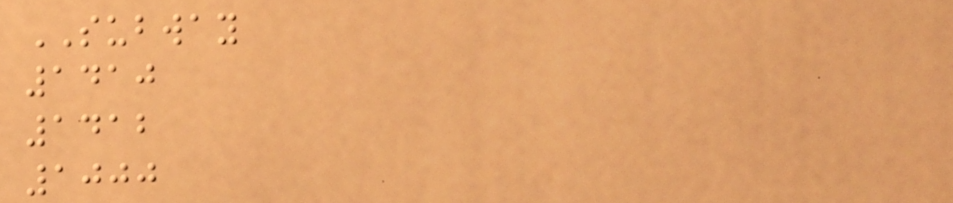SUBWAY
1410
1412
1000
